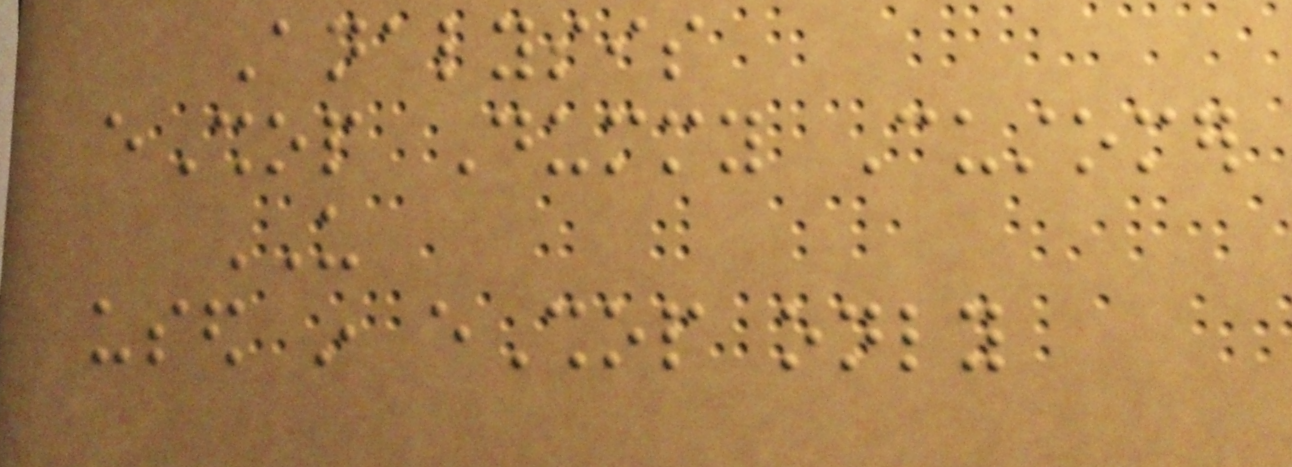Analysis
eShop Dummy Customer
US
used in eShop only
